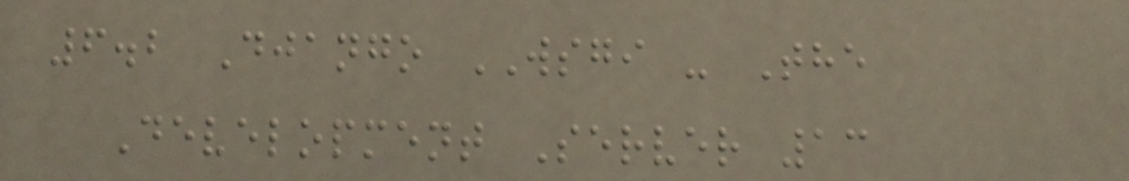6.2 Django WSGI - The
Development Server 13
